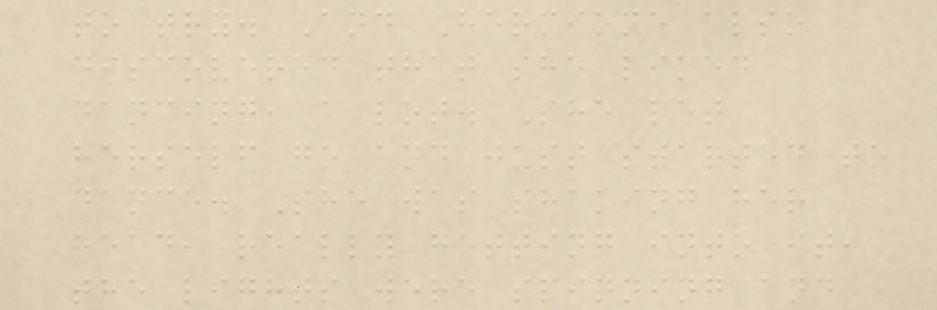to try. And Hermione also
discovered that she liked
dancing, a lot. She let
herself go and just started to
dance. She was shaking her
head, really getting into it,
the lights were spinning and
